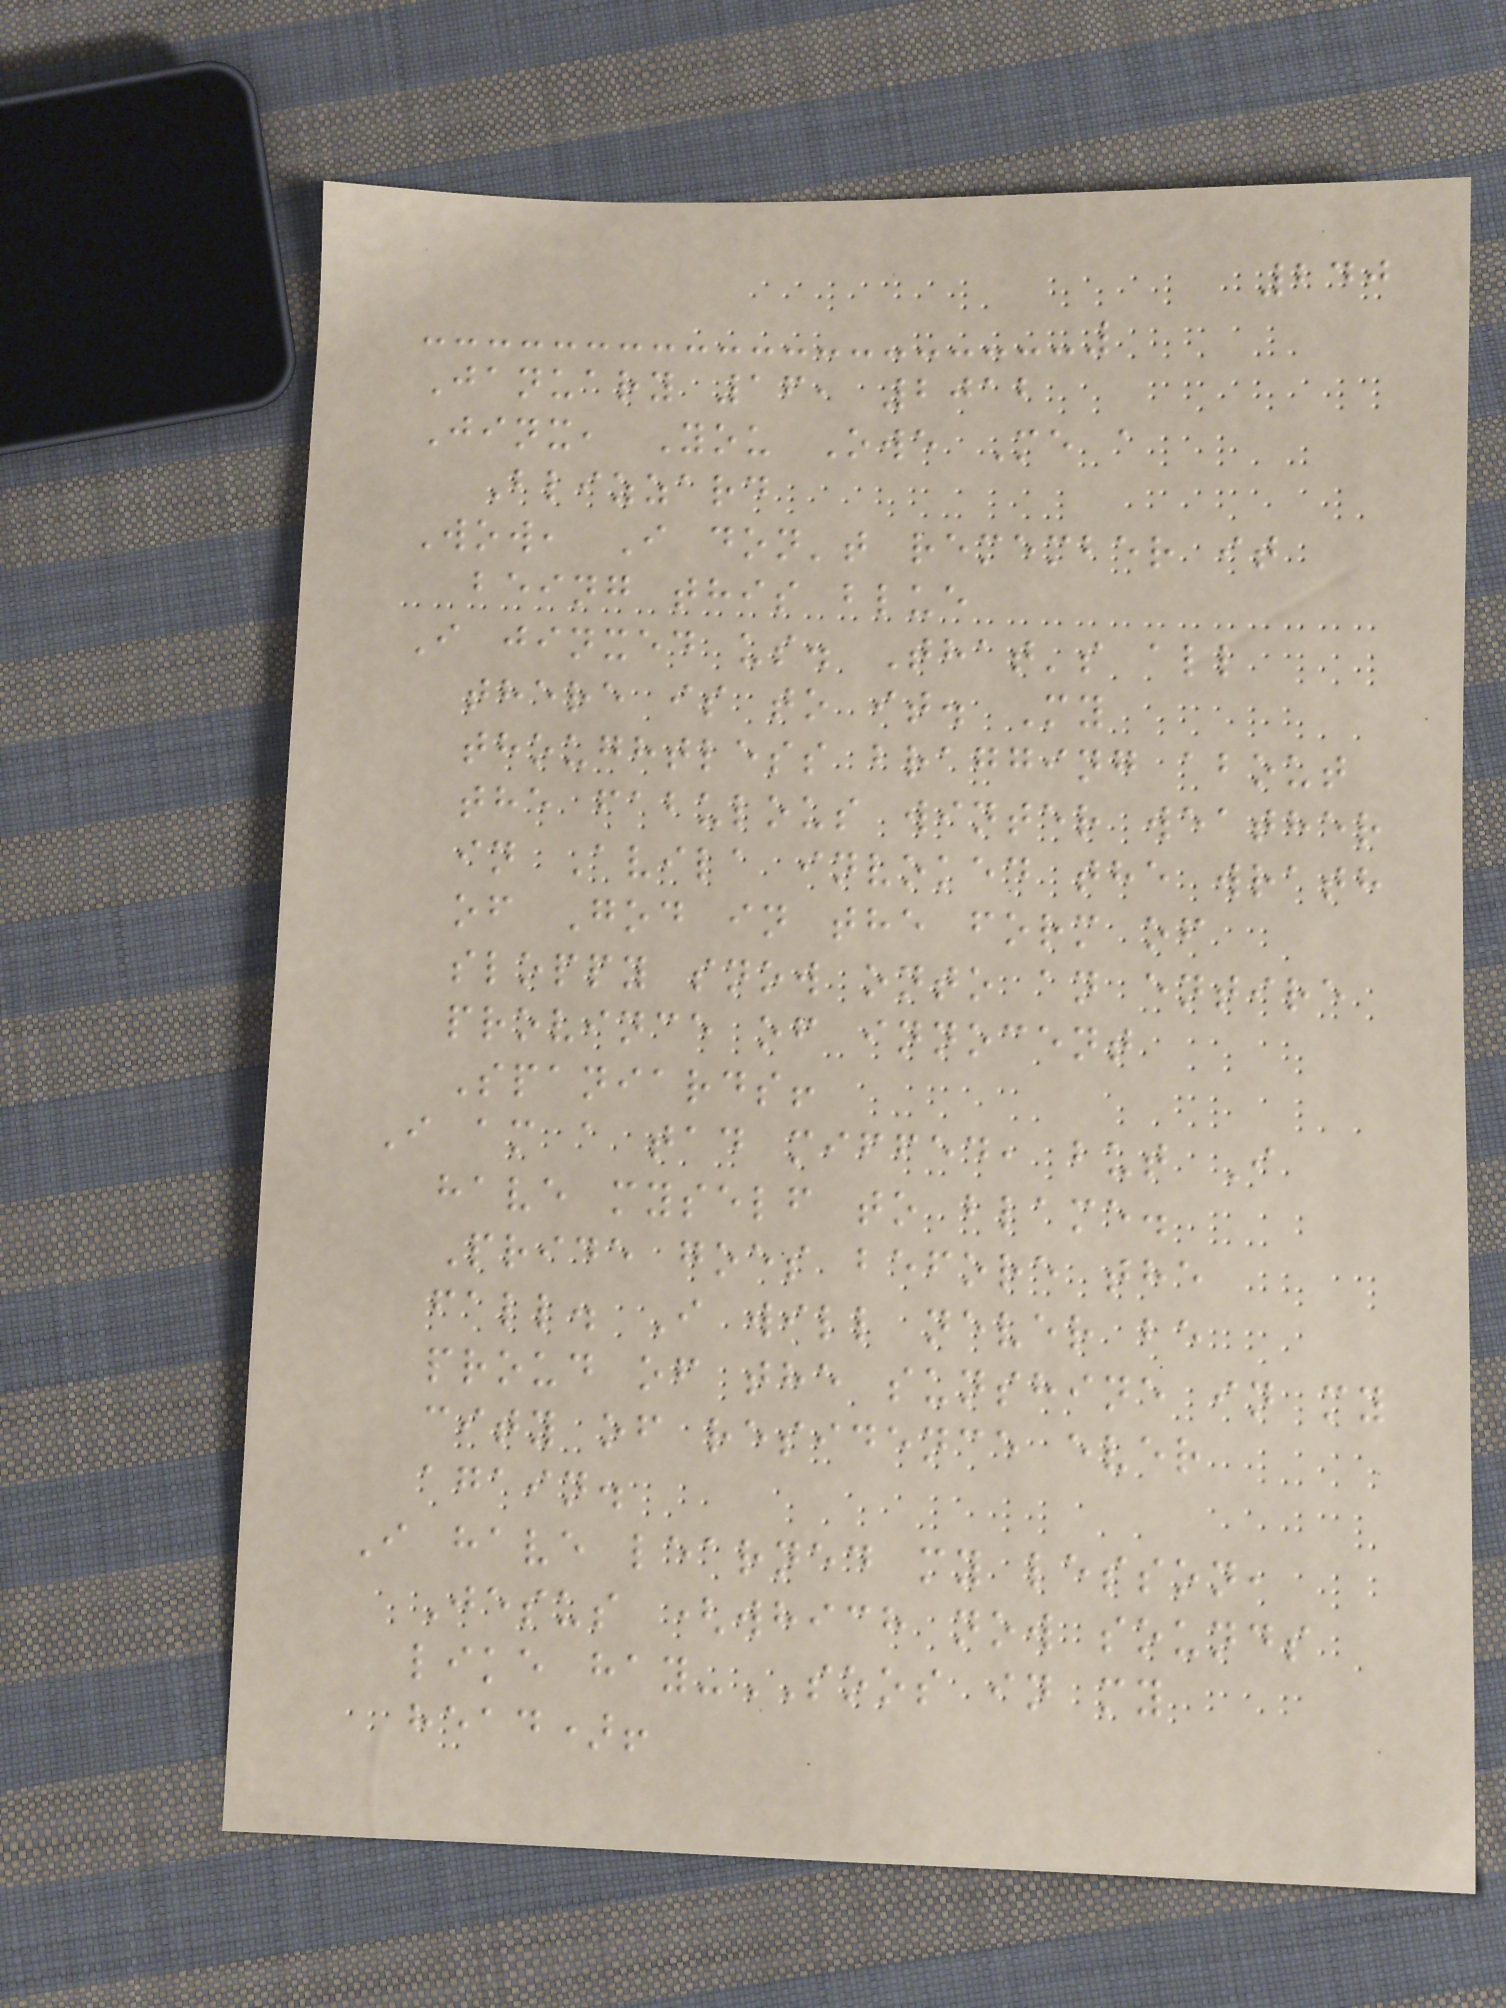240
January 16, 2012
Jinx, You Owe Me a
Blizzard
Wow, I don't remember it
being this blue
I jinxed us. That's all
there is to it. My
thoughtless bragging about
the fabulous winter weather
in Avila invoked the wrath
of God in the form of
sloppy snow onto an entire
province of innocent
Spaniards!
I am a tad miffed, but I
have myself to blame.
Pride goes before the
fall. I will never be
proud of the sunshine in my
city of residence ever
again.
I have learned my lesson,
Jesus (which now sounds
like hay-SOOS in my
head)!
